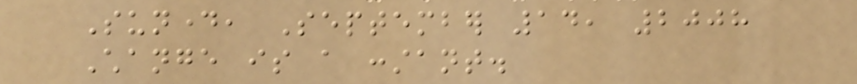Sunday, September 14, 2008
Change is a constant.
